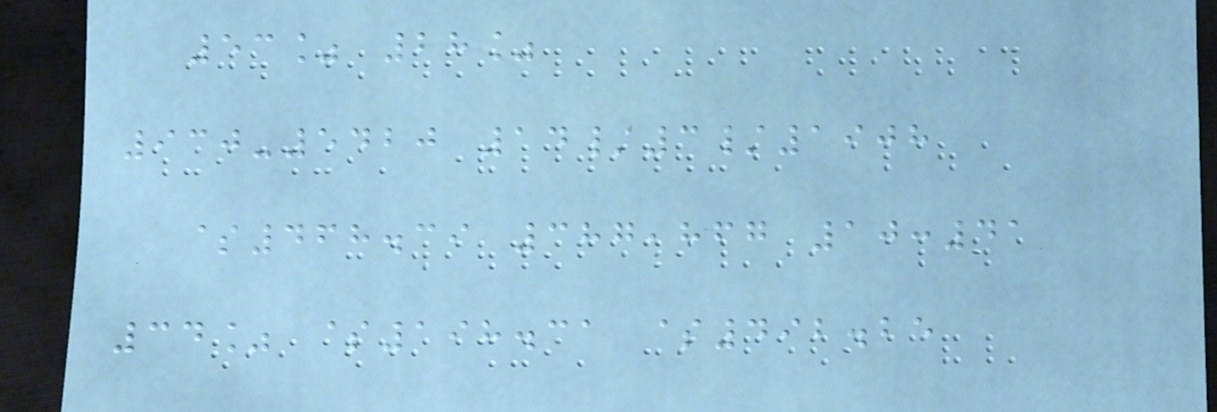53% 28%
930-5420 14/3/1908
$468.39 387,867 10:41
34% $198.31 $492.25
